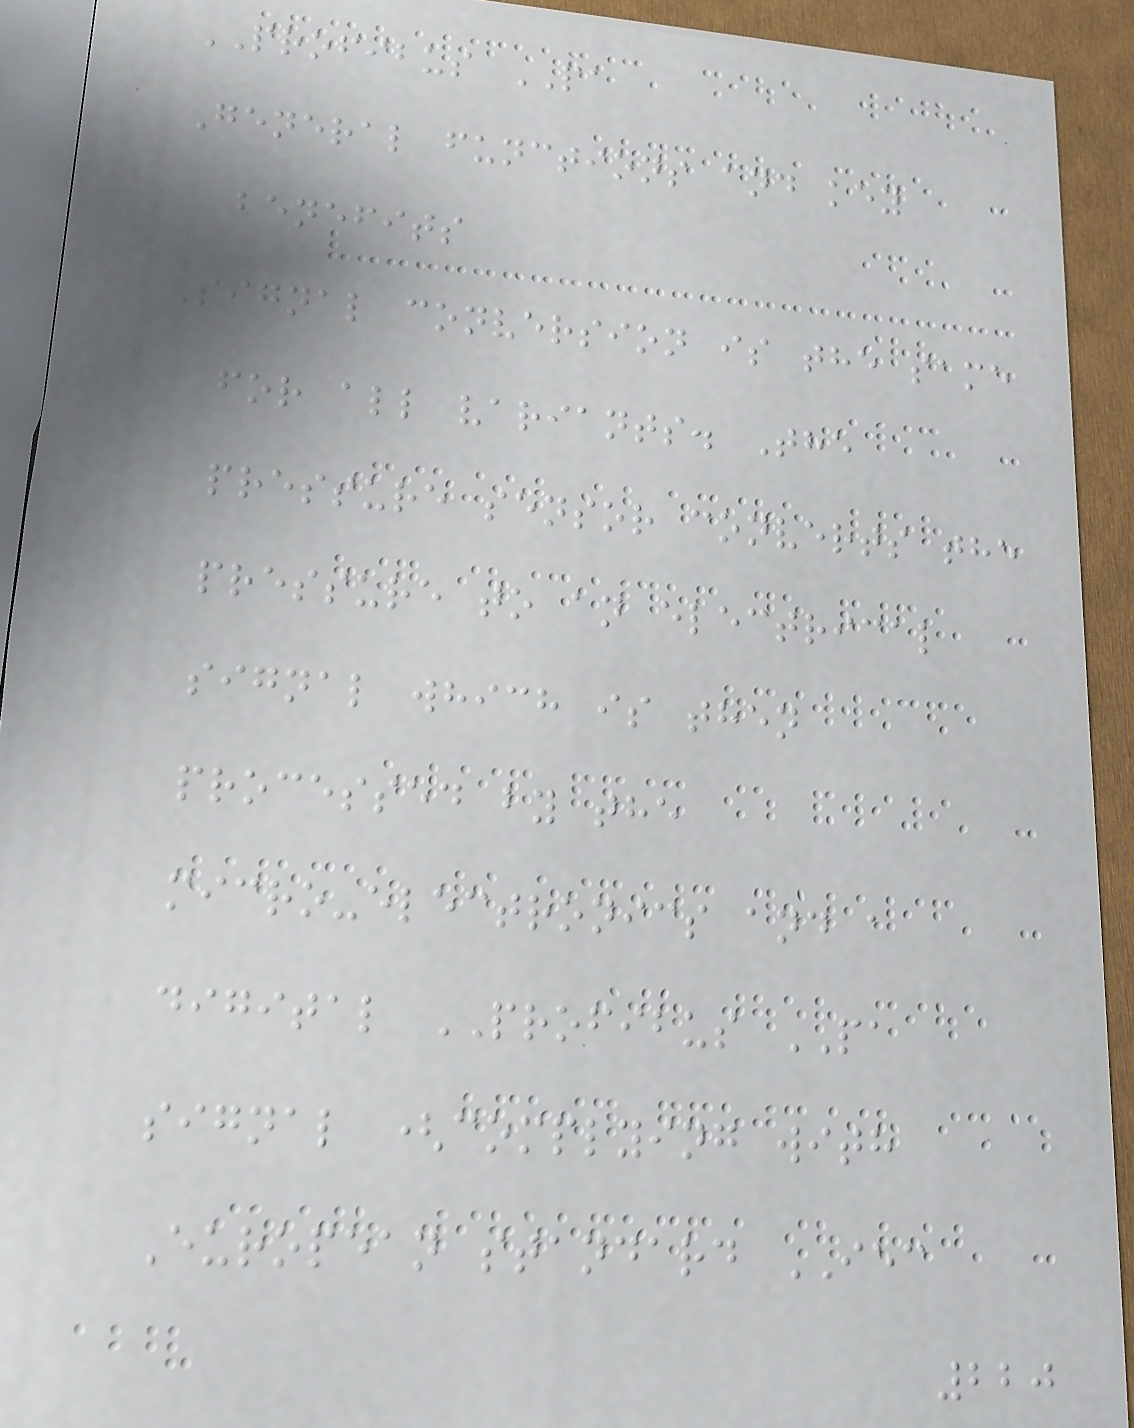PROFIBUS PA
General functions and key
benefits
Signal conversion is the same
for all variants. The
pressure sensor converts the
pressure to an electrical
signal which is then
processed by the
micro-electronics and a
digital PROFIBUS PA
signal (complying with
European standard IEC
220
